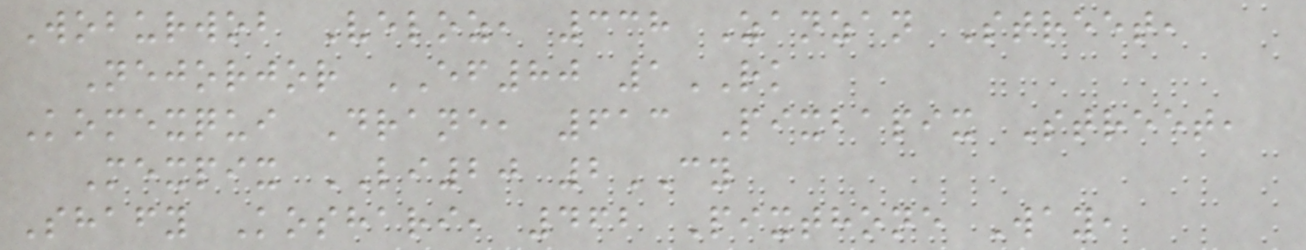Woburwob Veloz, 338 Zanzan Street,
Nejorjor EF80 1RK
Komexqui Drane, 613 Pixbapix Street,
Mexpix LI20 2CY
Shafy Koshari, 462 Pixthone Way,
